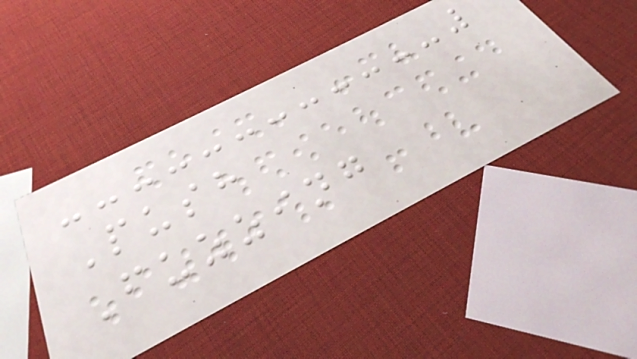Push
Fuzzing
